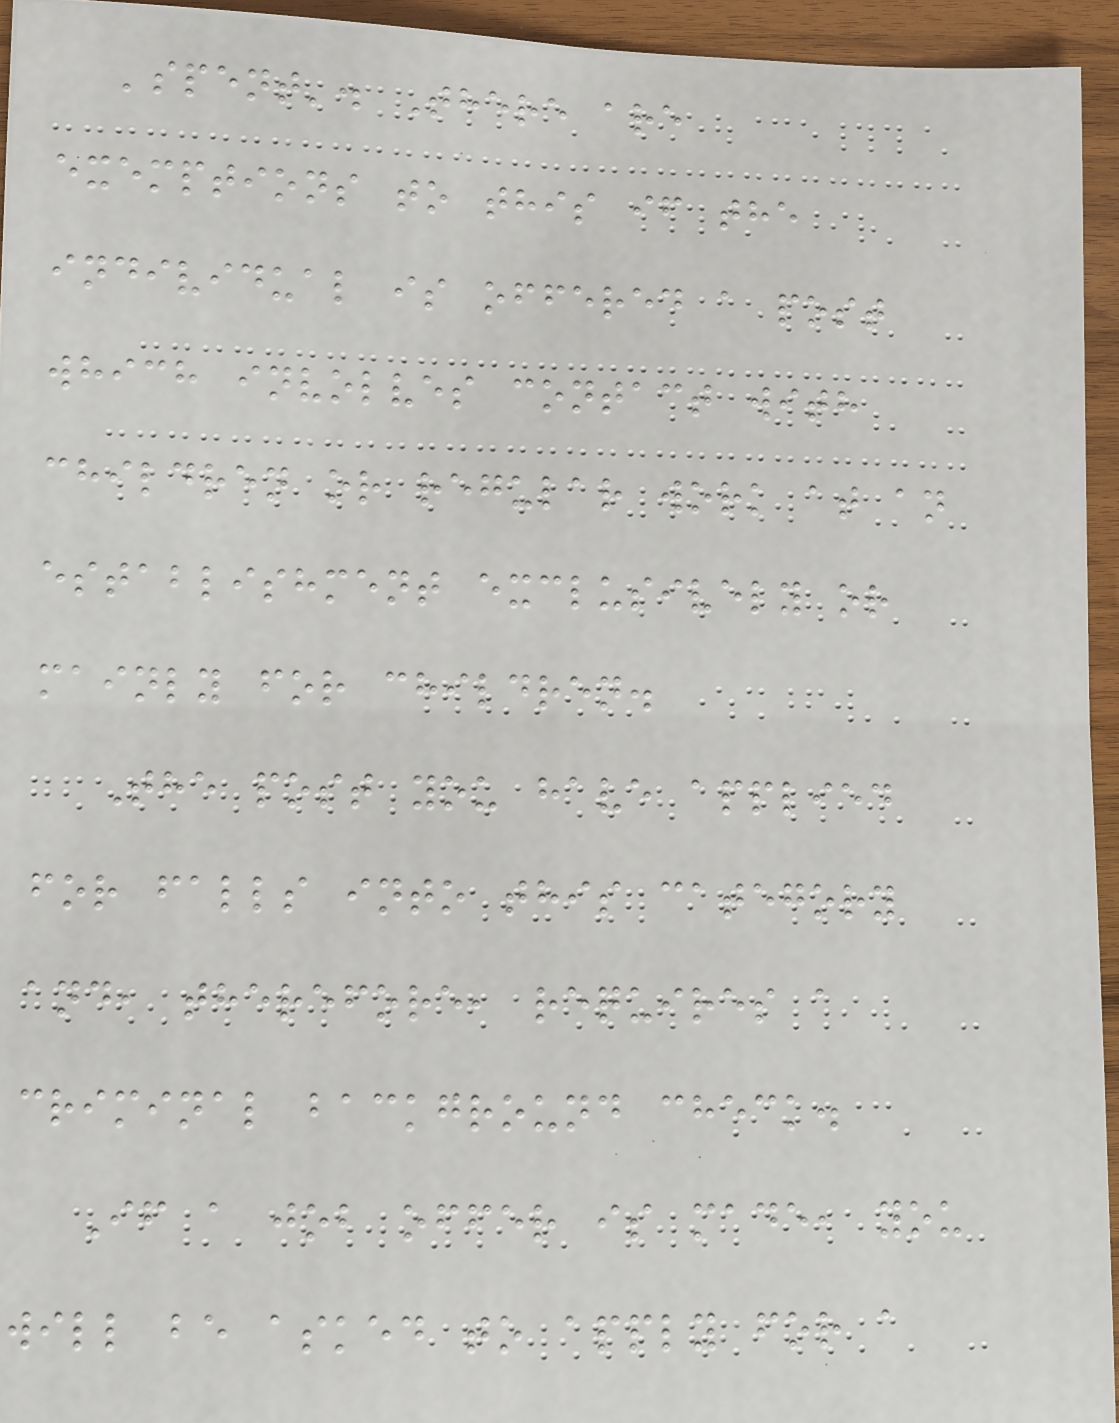'spent'. There are
exemptions to this if the
individual is offered a post
which involves contact with
children or regular work at an
establishment exclusively or
mainly for children.
The post you have applied
for falls into this category
and, therefore, requires a
criminal background check.
If a job offer is made, you
will be asked to apply for a
